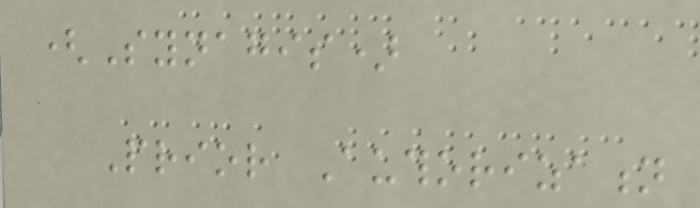(Synagis)
Prior Authorization
